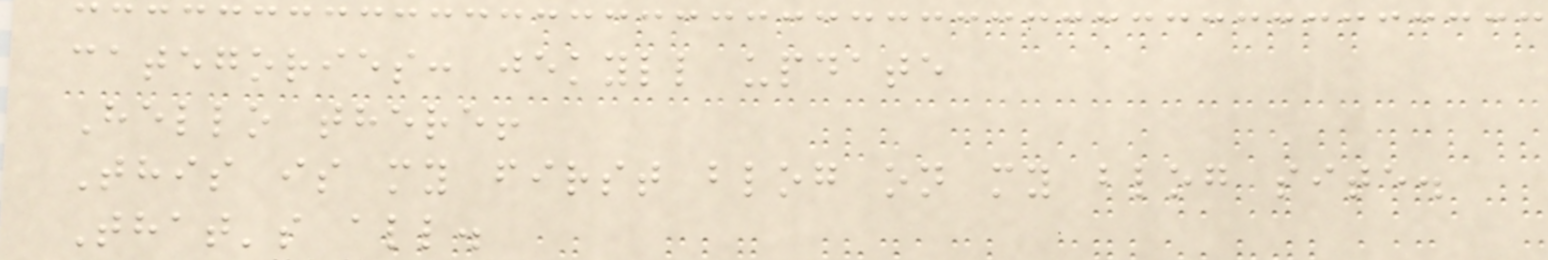categories: jekyll update
Hello there!
This is my first blog on my blog site.
That's all.
